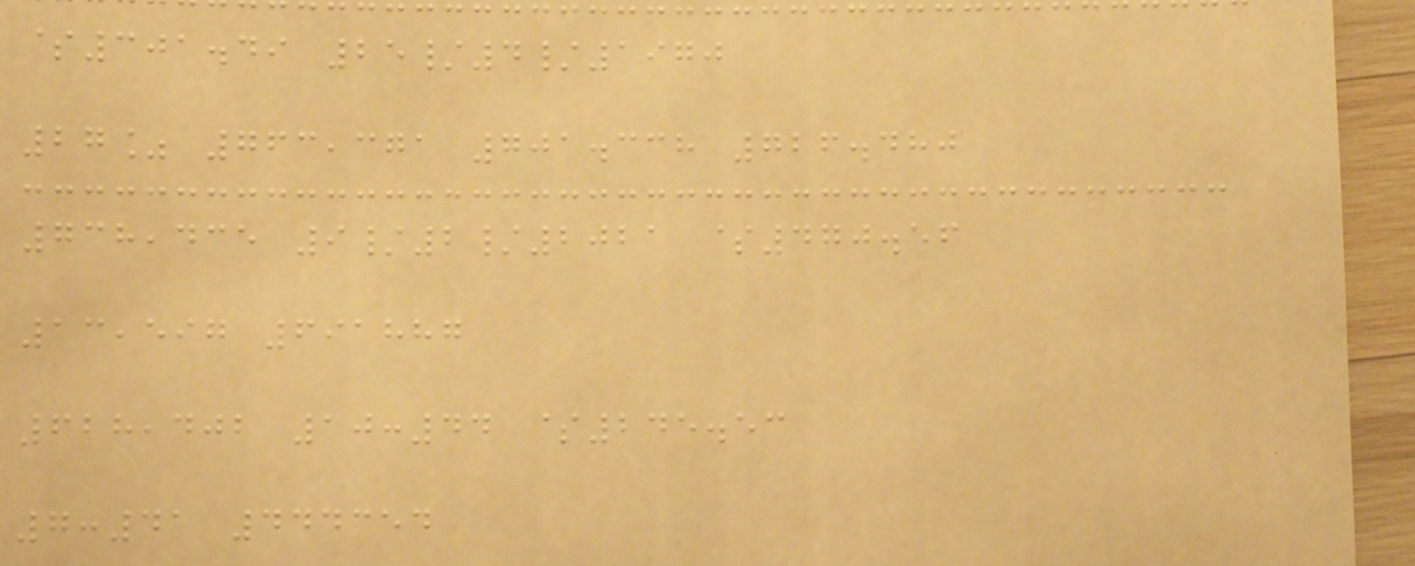$301.49 25/4/1970
27% 763,371 701.338 726.480
738,435 9/2/2021 $470.56
13,597 691887
628,402 10:44 $245.53
7:41 444354
